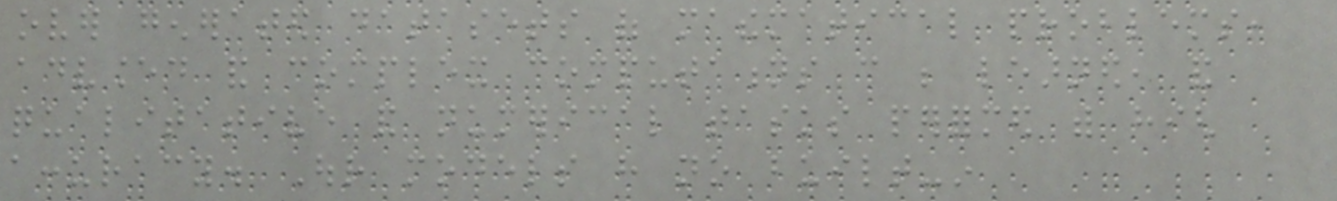over generated datasets of mathematical problems,
advanced and complex computations can be learned, and
qualitative and numerical tasks performed with high
accuracy. Our models have no built-in
